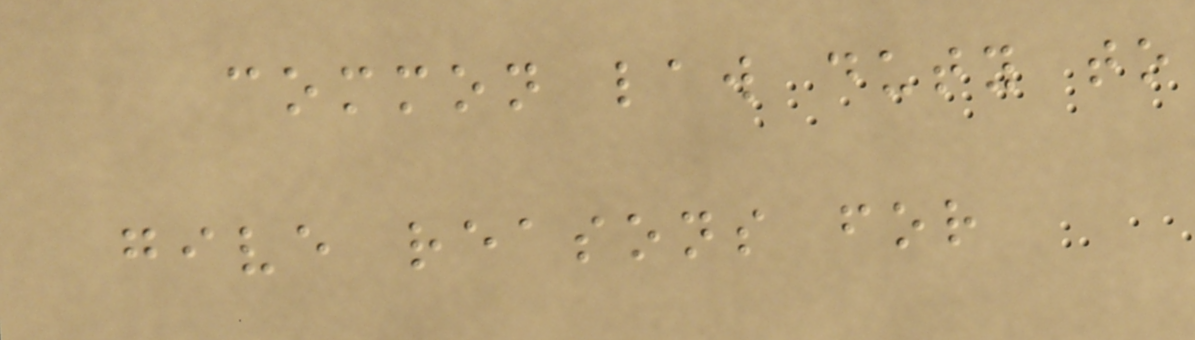common law duty to
give reasons for
